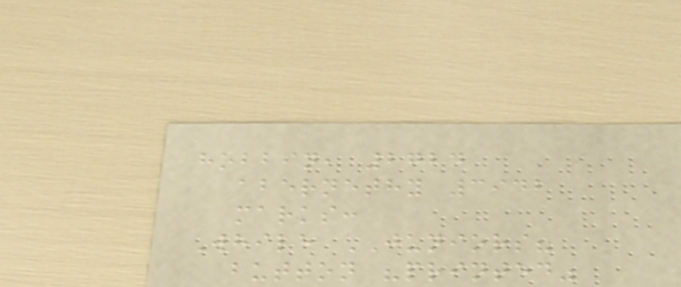hobbin, 2724
abernethy 3942
marks:
While JUNIORS?
button "printed"
